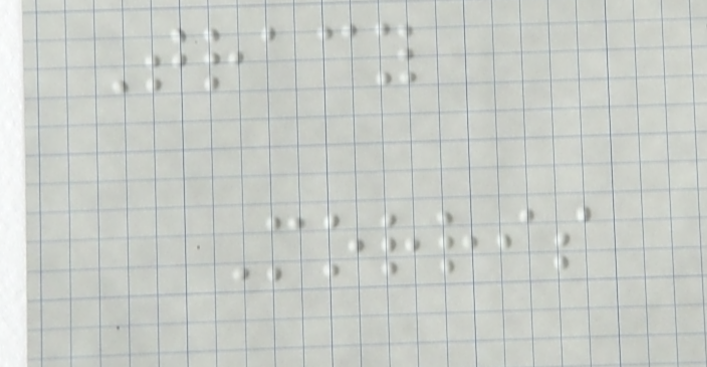Tracy
Morris
